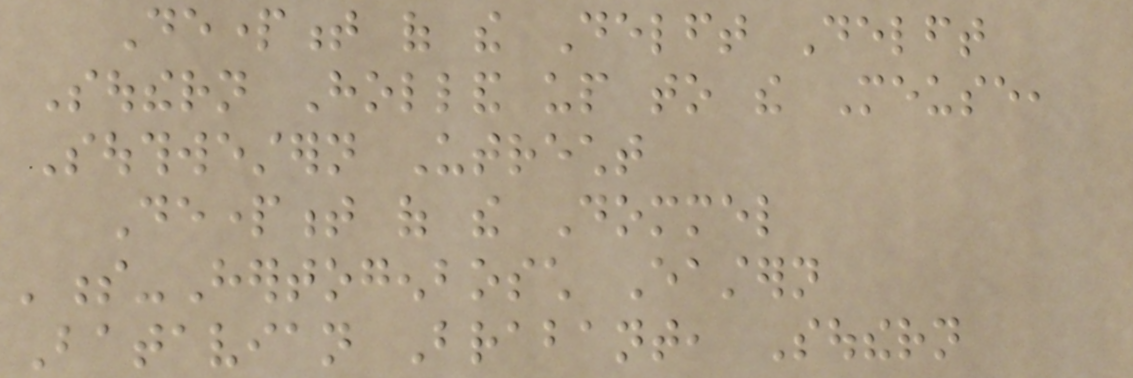Department of the Delft Delft
Southern Holland up to the Meuse,
Southwestern Utrecht
Department of the Dommel
's-Hertogenbosch Eastern
Batavian Brabant, Southern
